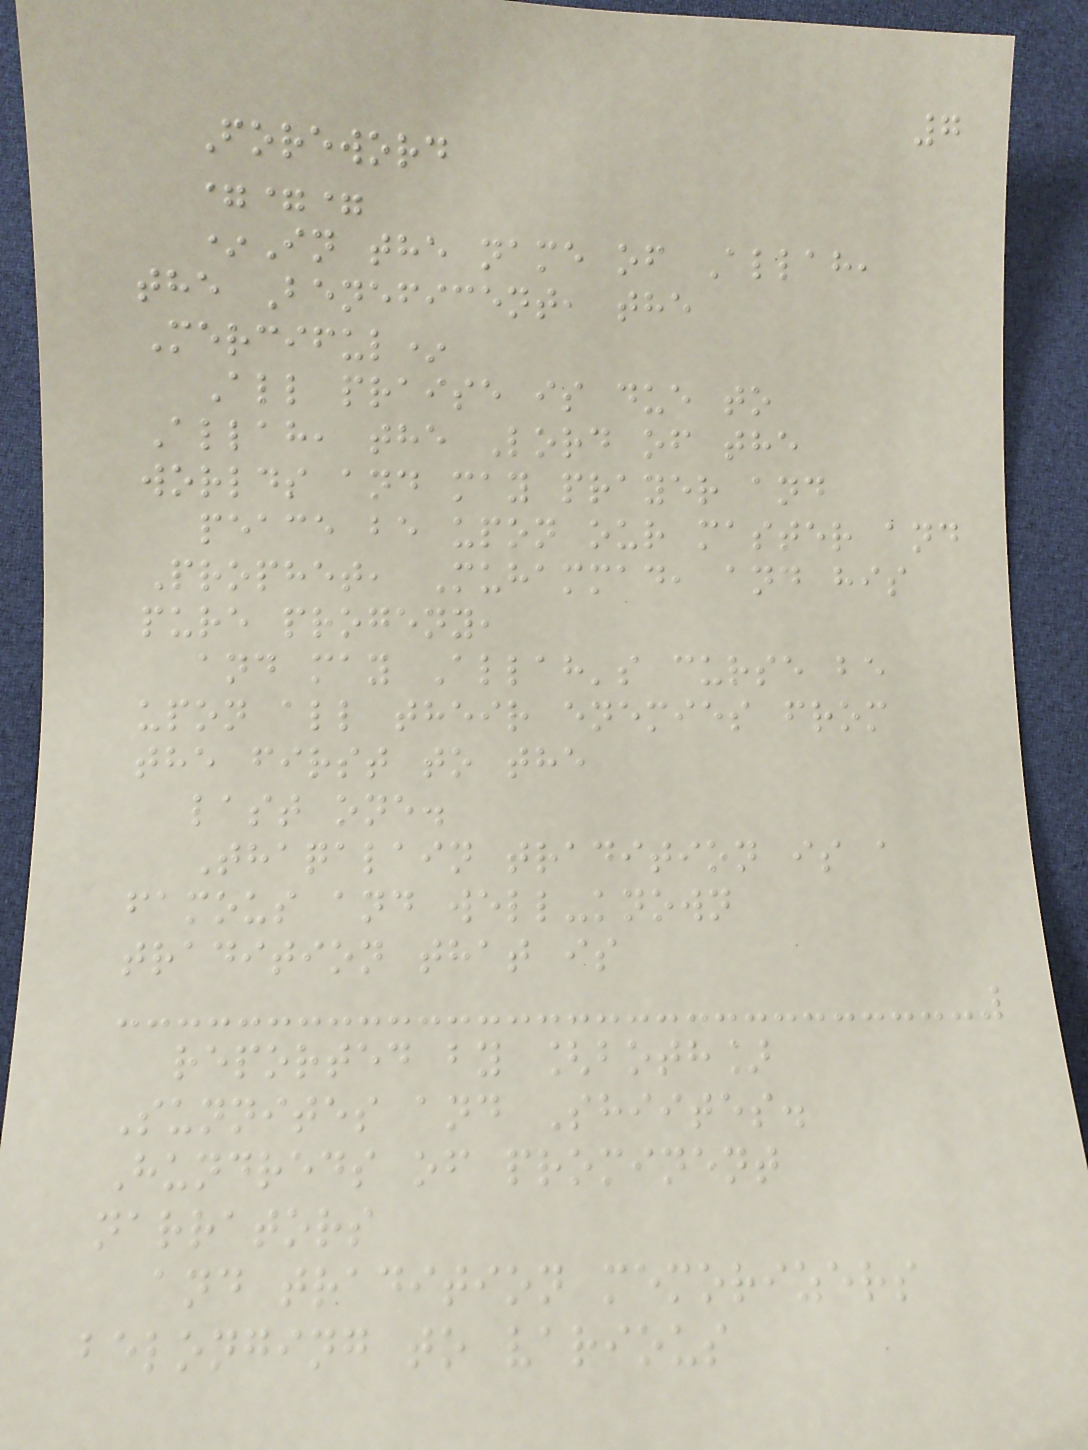7
Foreword
===
*In the name of Allah,
the Beneficent, the
Merciful*
All praise is due to
Allah, the Lord of the
worlds and may prayer and
peace be upon our master and
Prophet, Muhammad, and his
pure progeny,
and may Allah's curse be
upon all their enemies from
the first to the
last one.
Thaqalain tradition is a
famous and well-known
tradition that is
reported by [both]
Sunnites and Shiites.
Hundreds of prominent
narrators
and tradition memorizers
belonging to various
